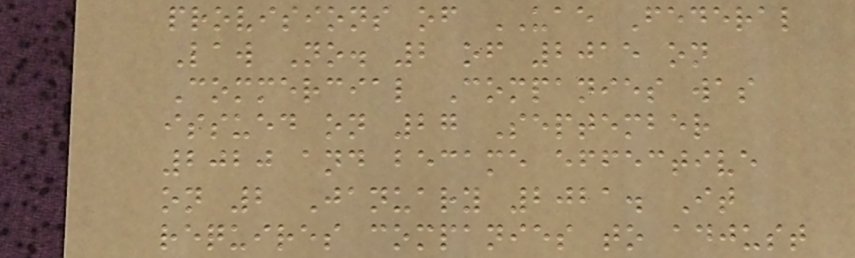provisions of UAE Federal
Law No. 2 of 2015 on
Commercial Companies was
issued on 27 September
2020 and became effective
on 2 January 2021. It
requires companies to adjust
